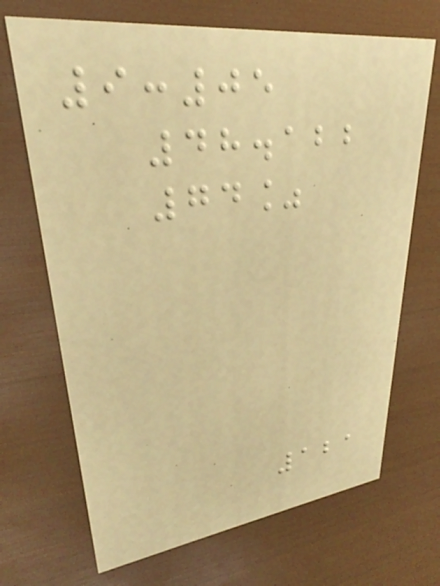9:05
48.122
74%
121
